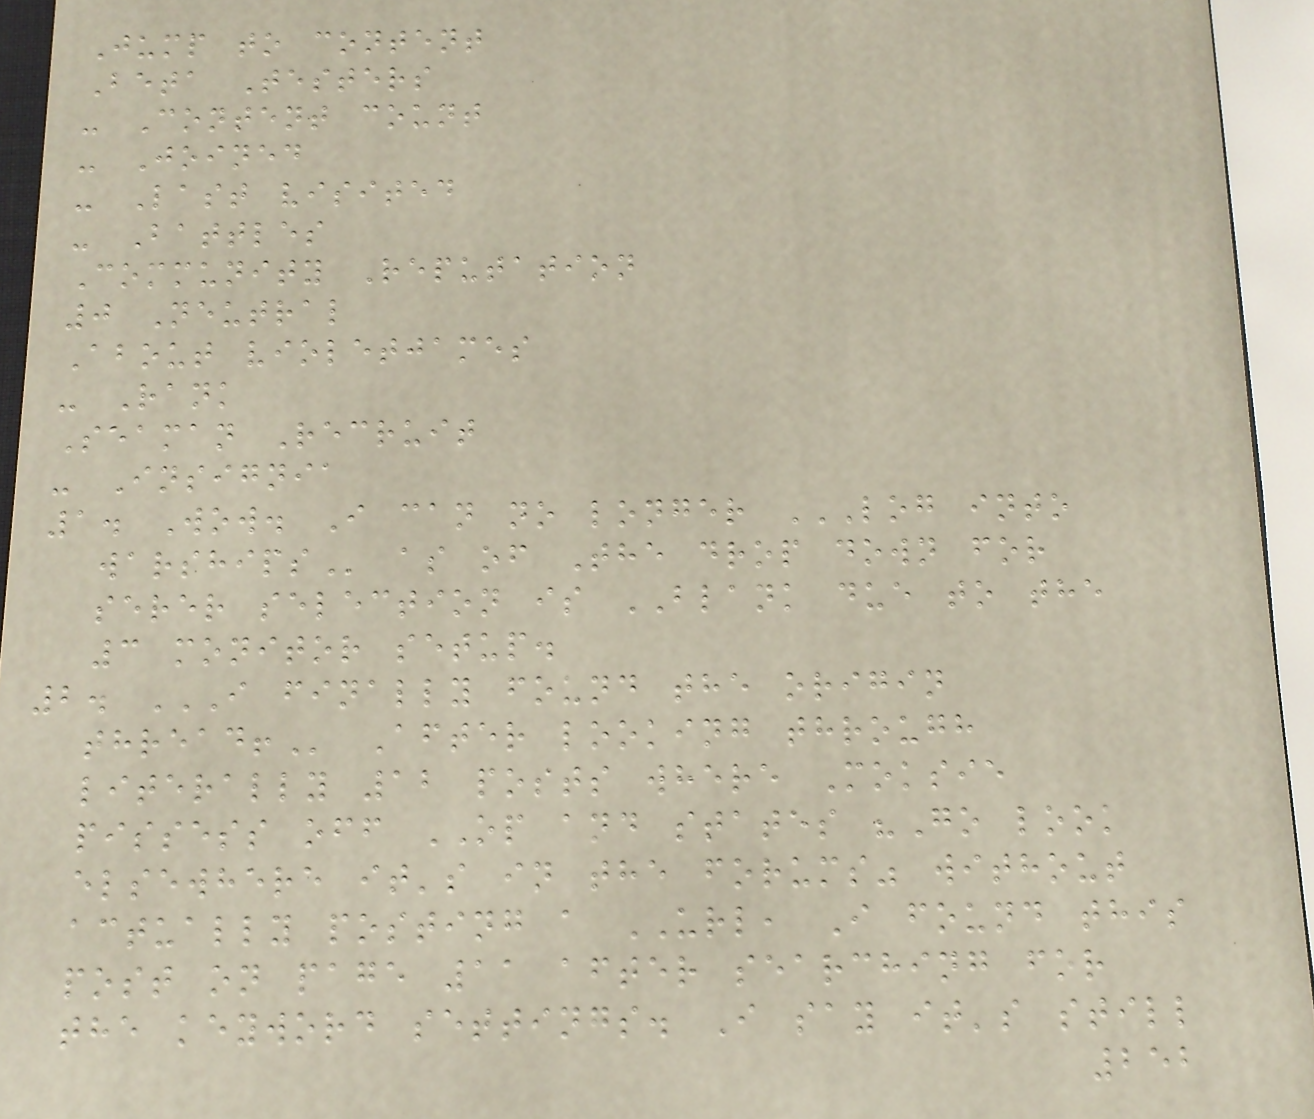Jump to content
Beta Testers
- Content count
- Joined
- Last visited
- Battles
Community Reputation
0 Neutral
About violetjames
- Rank
Seaman Recruit
- Insignia
1. Wow. I can no longer LOG INTO
WARSHIPS as of The drop down for
serer selection is BLANK due to the
3 monitor setup.
2. I FINALLY FOUND THE ORIGIN
THREAD! After looking through
literally 12 posts where Moksie
pissess off OP and states "Go look
elsewhere it's in the forums" without
actually posting a URL, I found this
post on page 11 after searching for
the keyword settings. I say it's still
252
